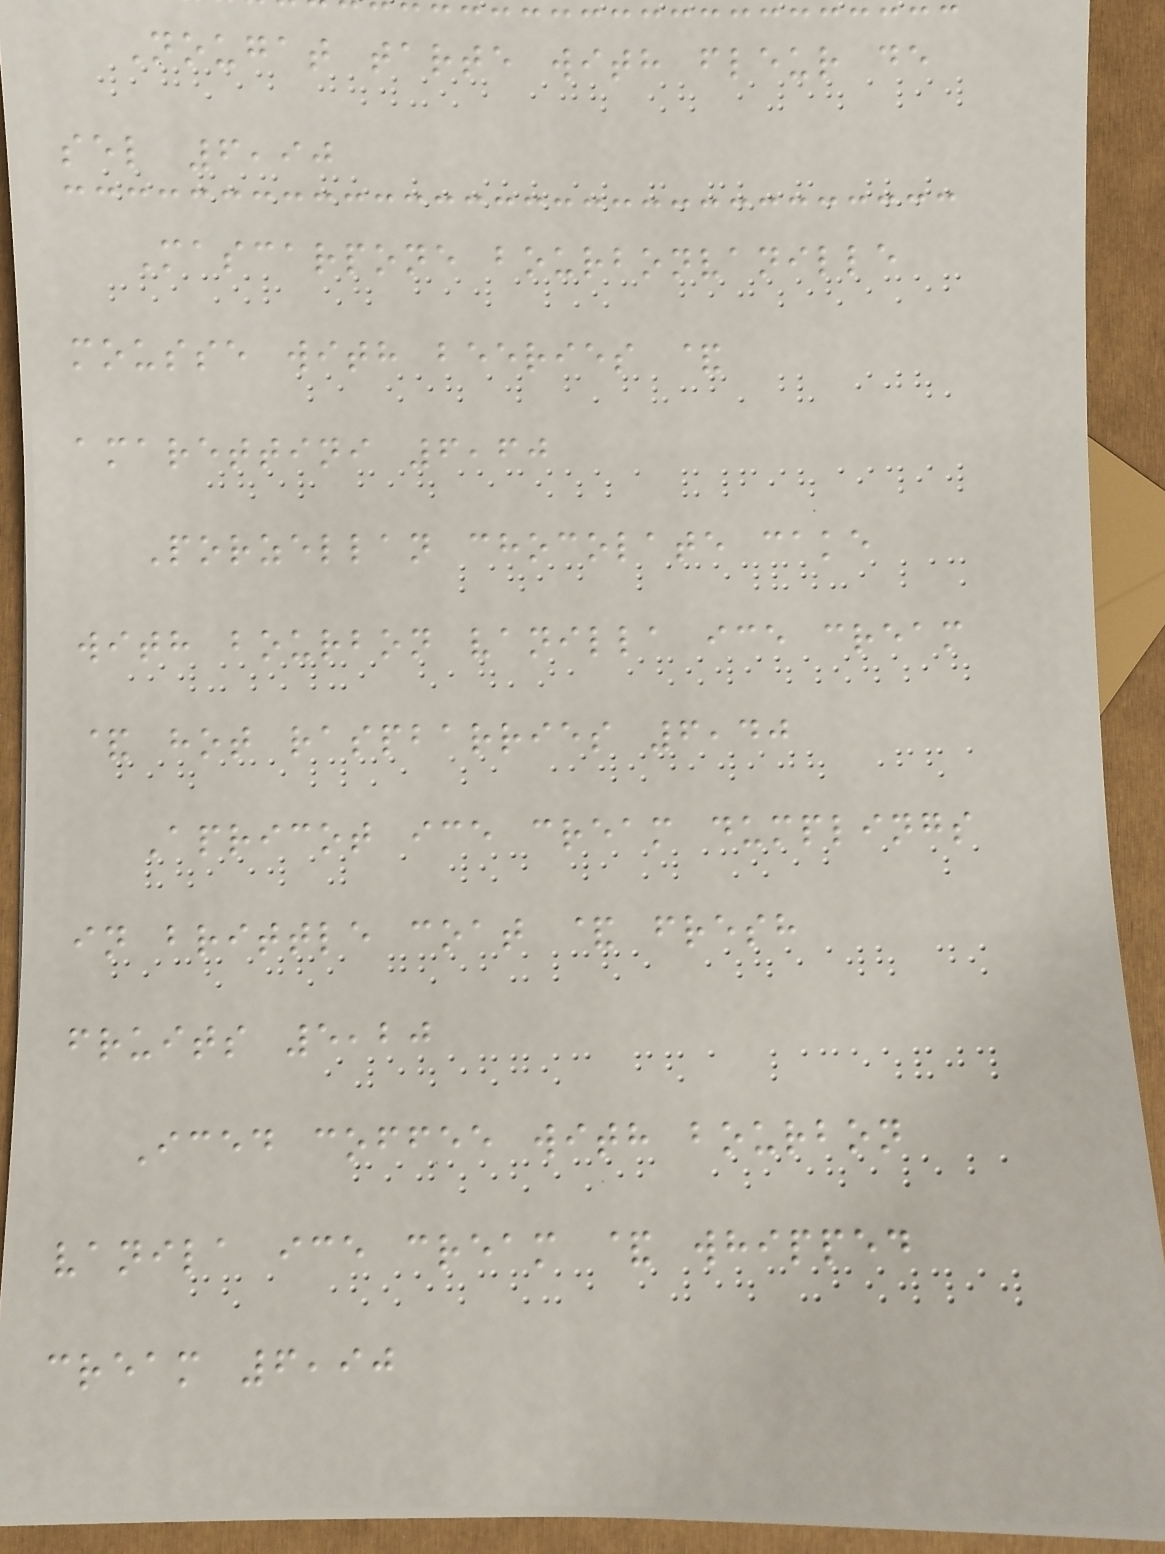Nougat tarte with fleur de
sel 6,90
Mascarpone bourbonvanille
mousse with beeries &
amarettini 6,60
Porzellan chocolate cake
with bourbon vanilla ice cream
& hot raspbarries 6,40
Apricot ice cream dumplings
in brittle coat & fresh
fruits 5,20
Iced coffee with bourbon
vanila ice cream & whipped
cream 6,90
